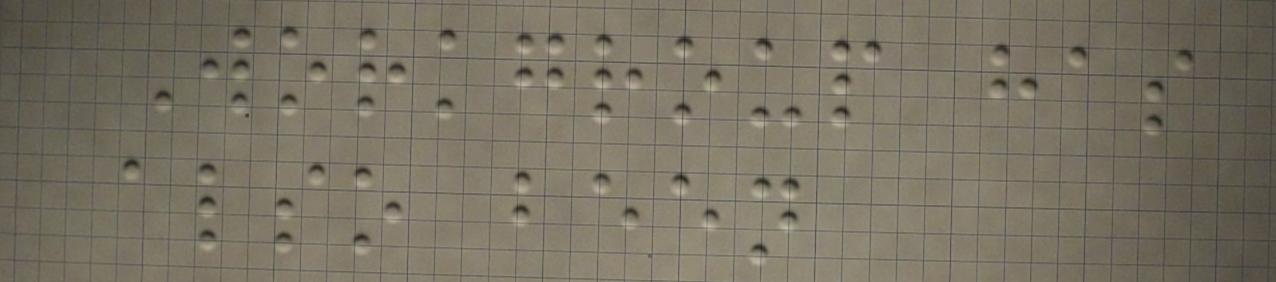Workgroup has
also been
